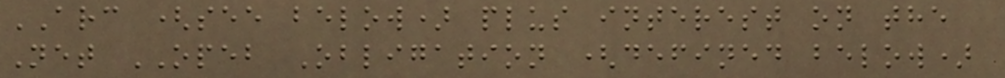ARC (see below) plus interest on the
Net OPEB Obligation (defined below)
